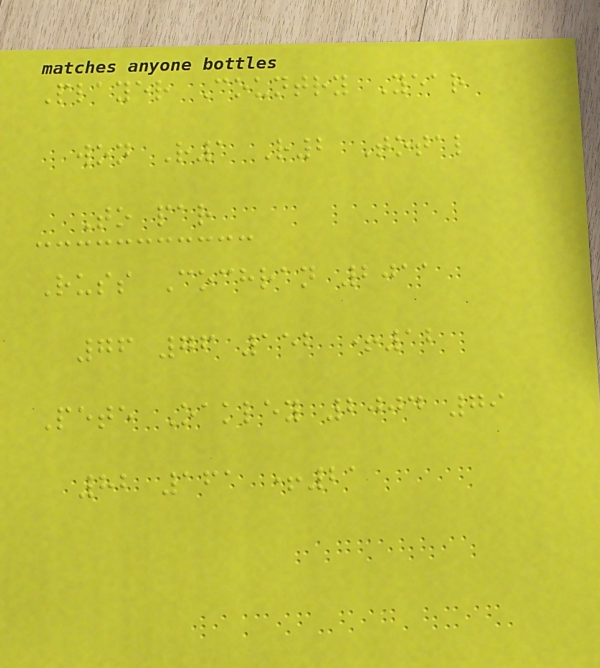Player Country Year
won R1 R2 Total
To par
Russ Cochran 2011
76 76 152 +12
Pete Oakley 2004 79
82 161 +21
